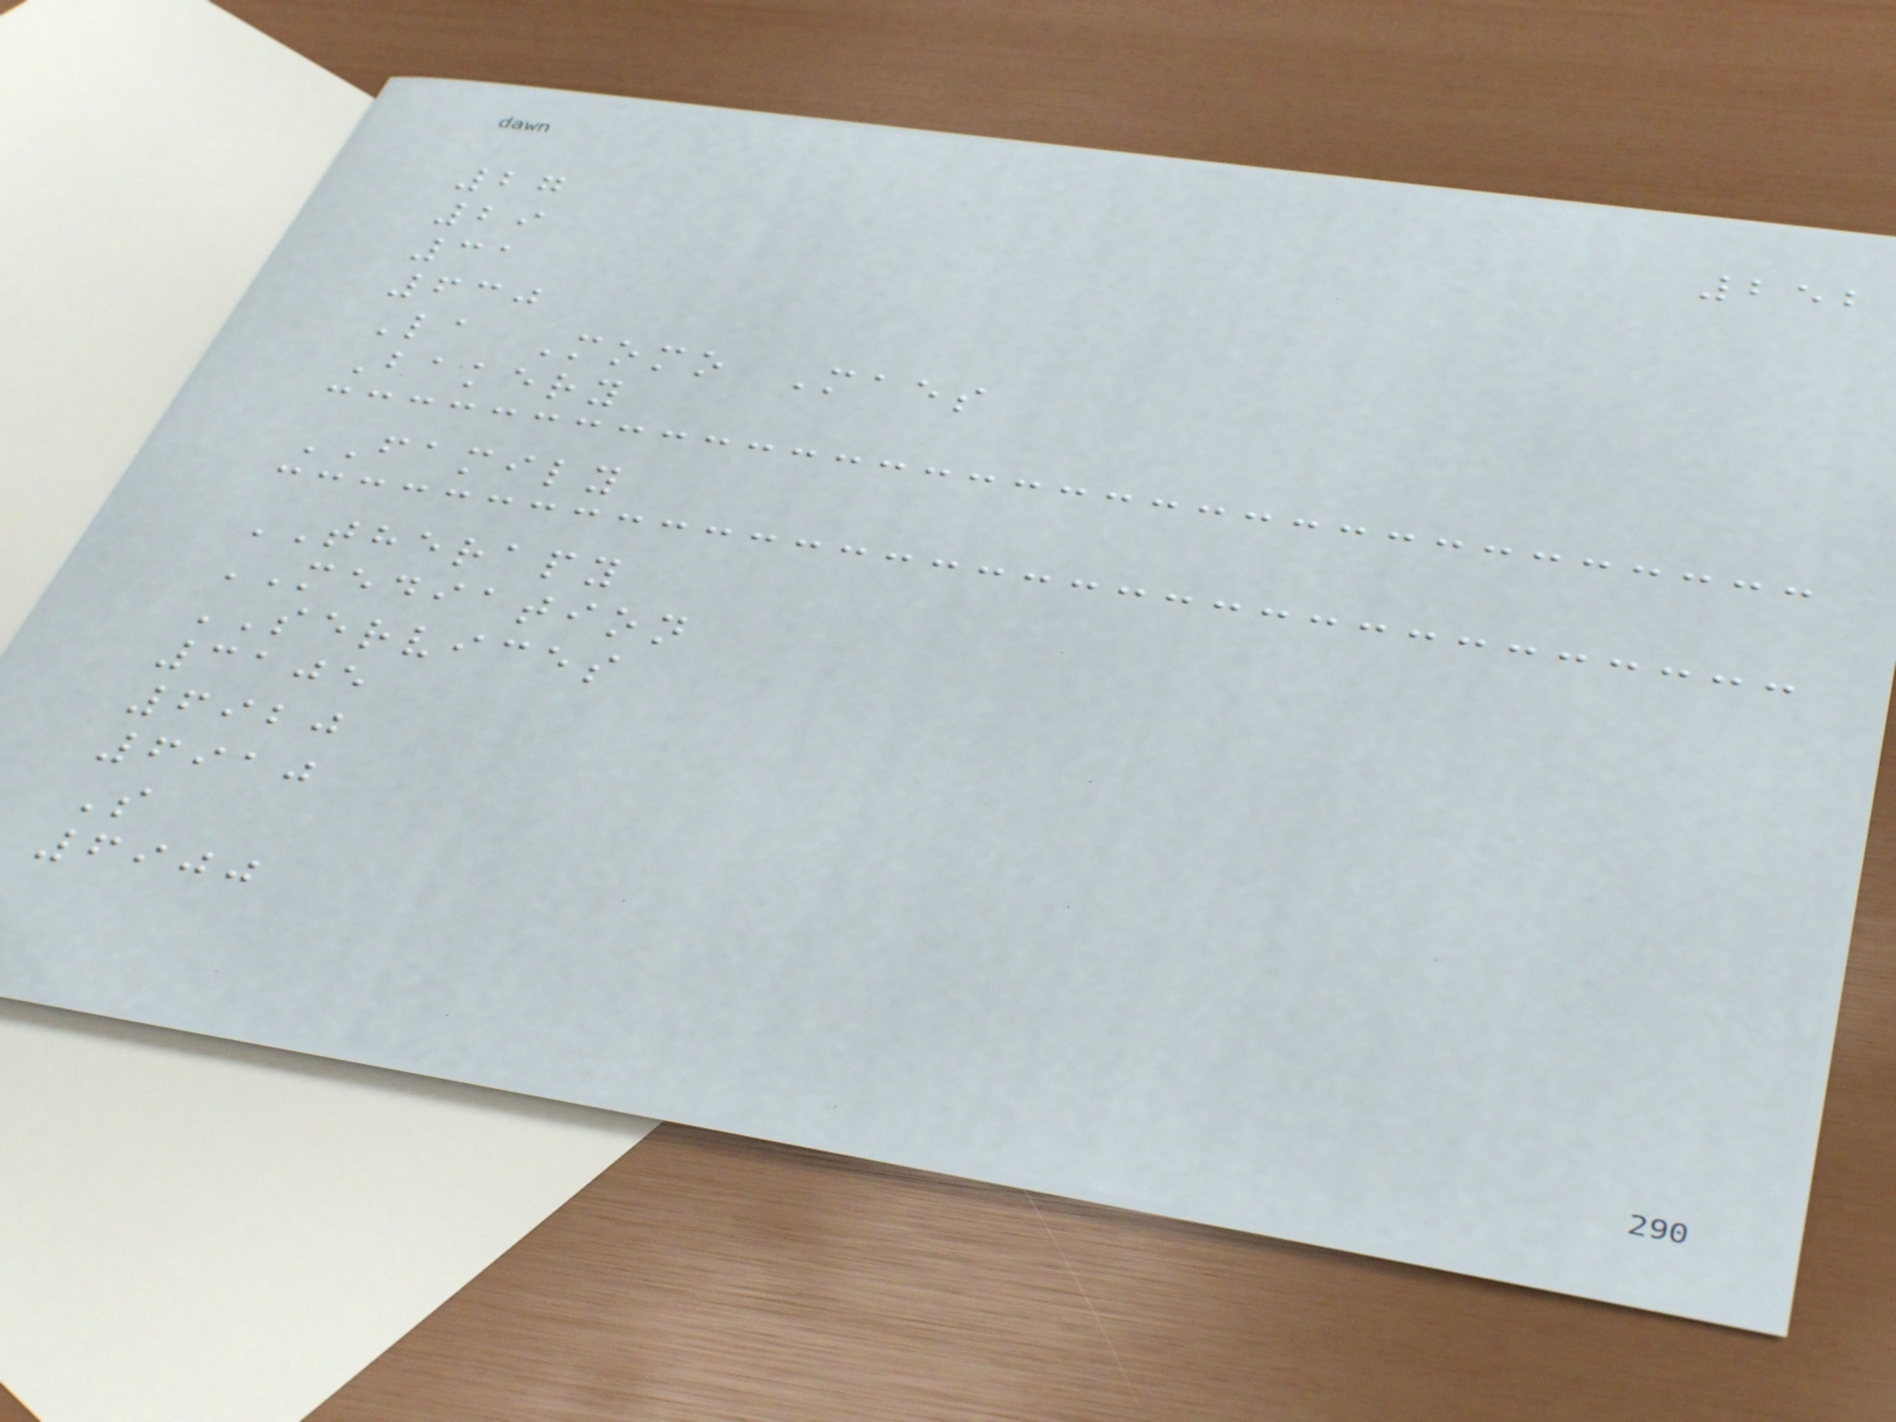252
27
29
31
630
La Momo Maes
Bakery
FAMILY
THERAPY
MEDIATION
SERVICES
3105
6920
6910
S
6900
